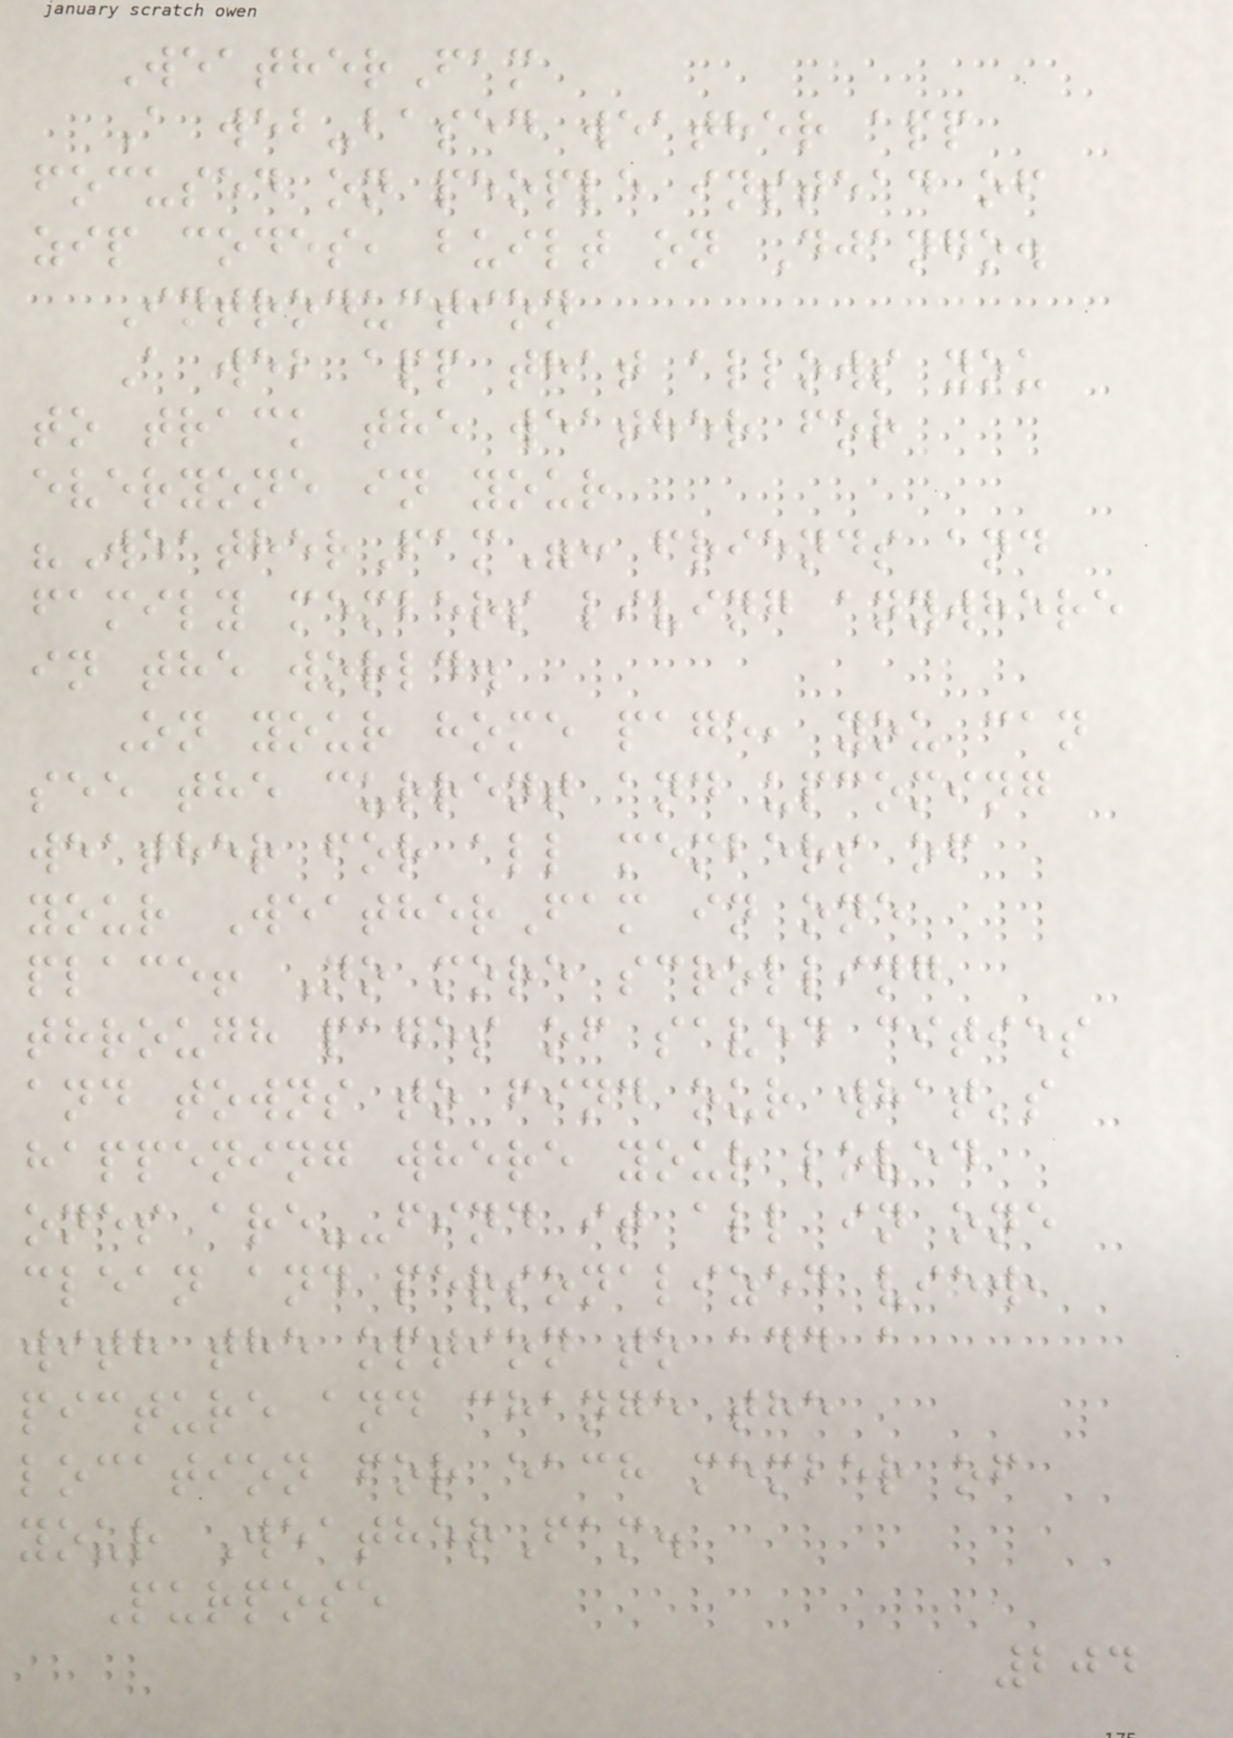WeatherFam
A web-based weather app
focused on people instead of
zip codes, built on Django.
Introduction
A web app that allows you
to track the weather for
everyone in your
"WeatherFam": friends and
family members living anywhere
in the world.
On your home page, you can
see the current and upcoming
weather for all members of
your WeatherFam in one
place! No more scrolling
through pages of saved cities
and towns to find our what's
happening where your loved
ones are--find it all in one
clean and personalized view,
with the option to add a
picture and change the
location for each member of
your WeatherFam.
Purpose
204
